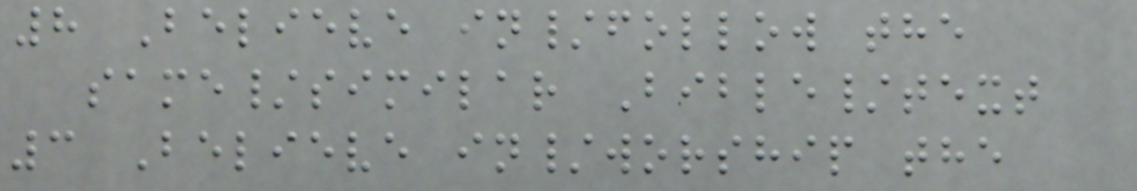8 Believe in/follow the
same/similar Bible/text
3 Believe in/worship the
